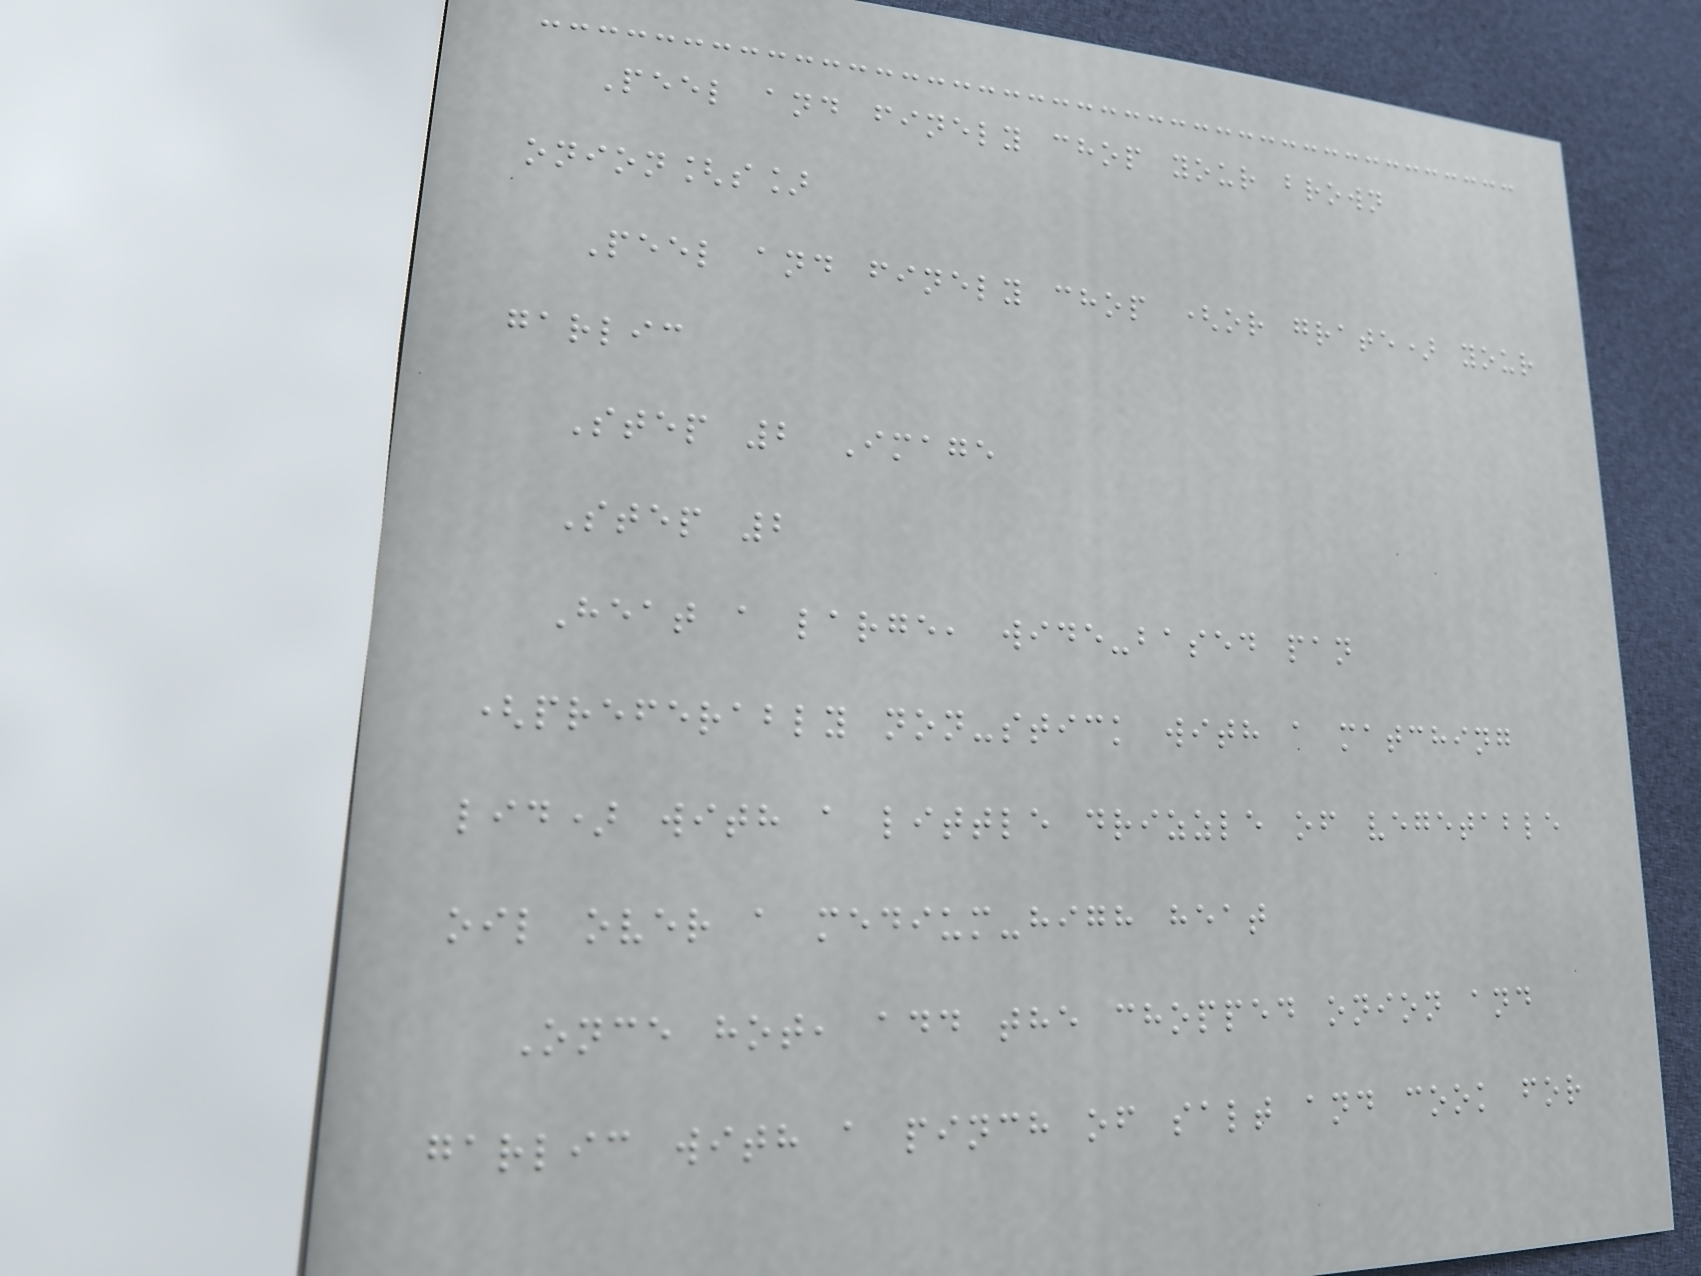Peel and finely chop your brown
onion[s]
Peel and finely chop (or grate) your
garlic
Step 2 Image
Step 2
Heat a large, wide-based pan
(preferably non-stick with a matching
lid) with a little drizzle of vegetable
oil over a medium-high heat
Once hot, add the chopped onion and
garlic with a pinch of salt and cook for
